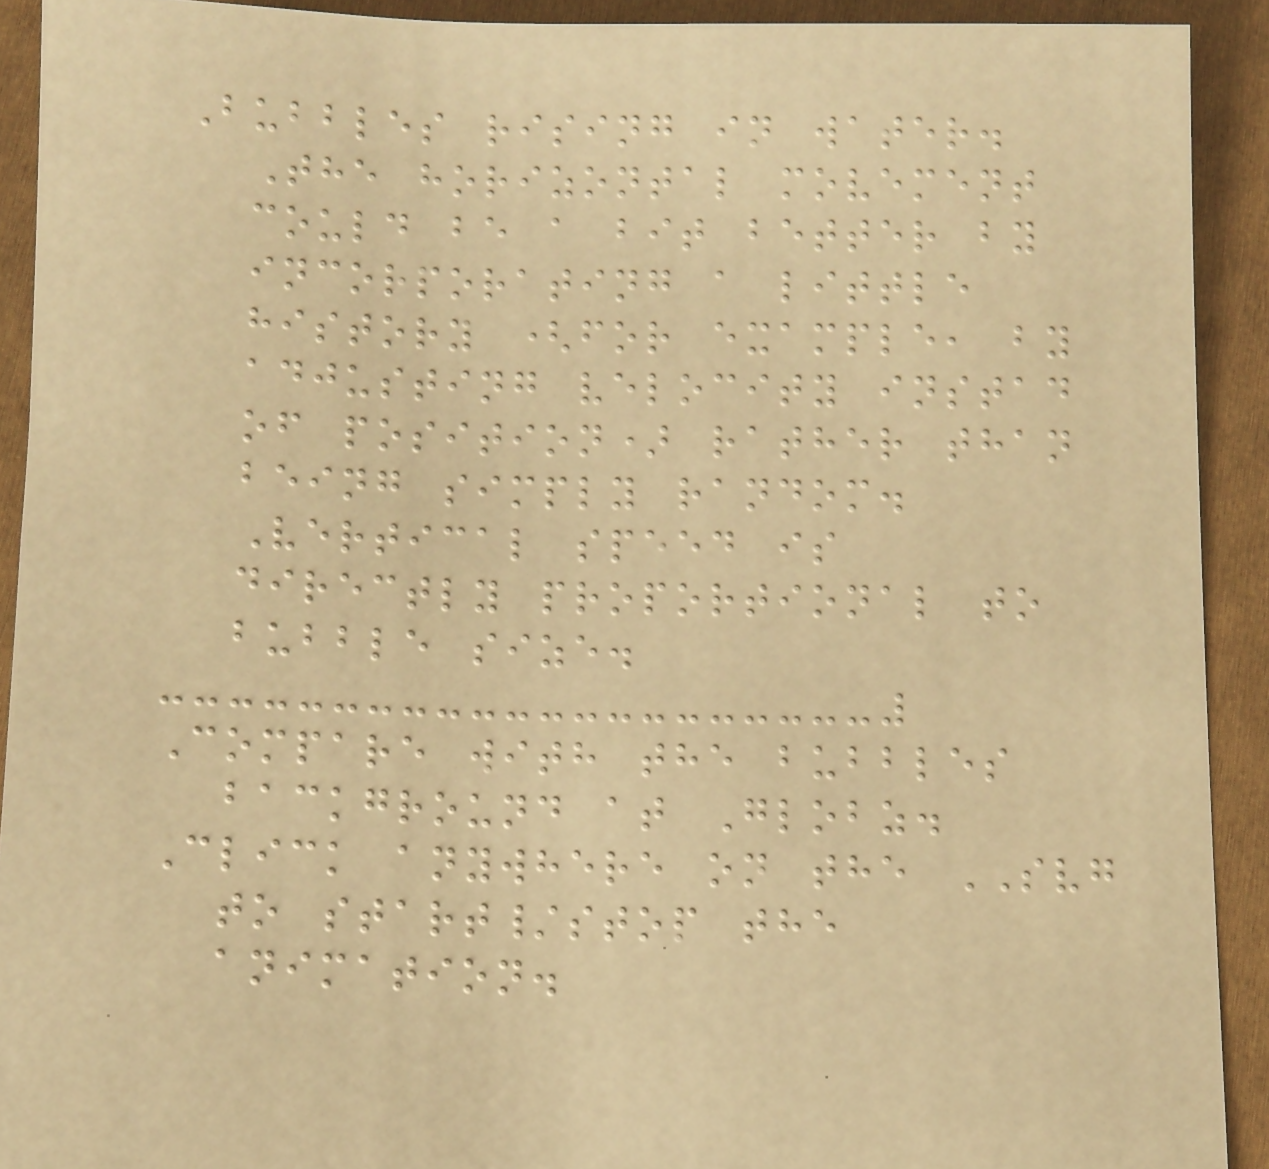Bubbles rising in water.
The horizontal movement
could be a bit better by
incorporating a little
history (for example, by
adjusting velocity instad
of position) rather than
being simply random.
Vertical speed is
directly proportional to
bubble size.
Compare with the bubbles
background at Globz.
Click anywhere on the SVG
to start/stop the
animation.
